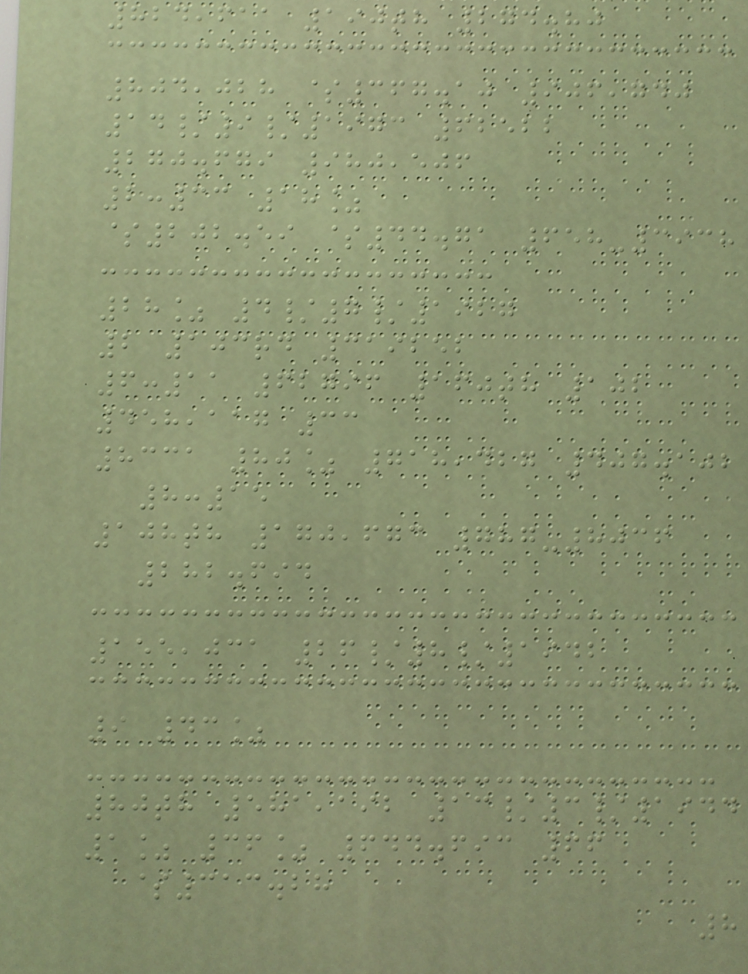824,611 190th 274.80
804,028 $367.10 906,740
14/9/1973 62522
270.679 980,506
2:33 18%
$202.59 $44.71 658-3938
28% 4/7/1927
2 103rd 319252
6:11 62796 160th 102
458,117 33
8331 80% 718,427 407.102
8:15
108th 170,673 787-8036
282.694
155,031 26/8/1942
9 43%
80th 581,192 13/3/1944
1% 36% 644.693 66
$313.28
8
